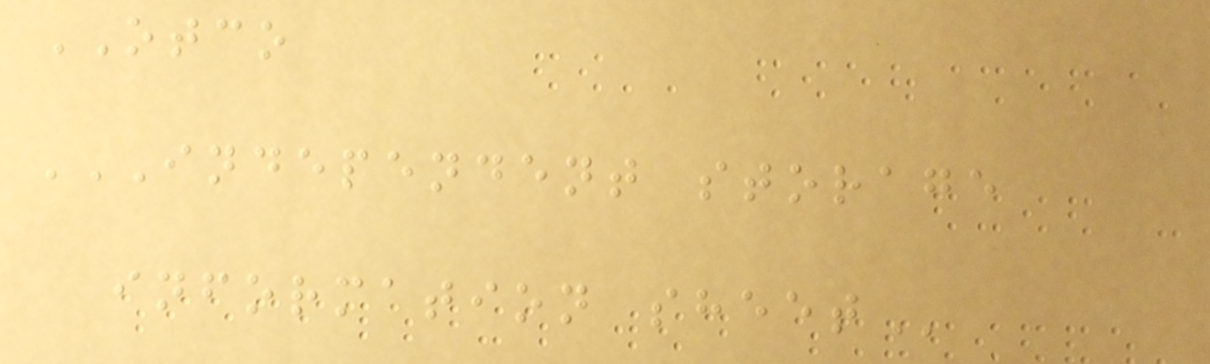OTCO
INDEPENDENT STORAGE
INFORMATION SHEET
